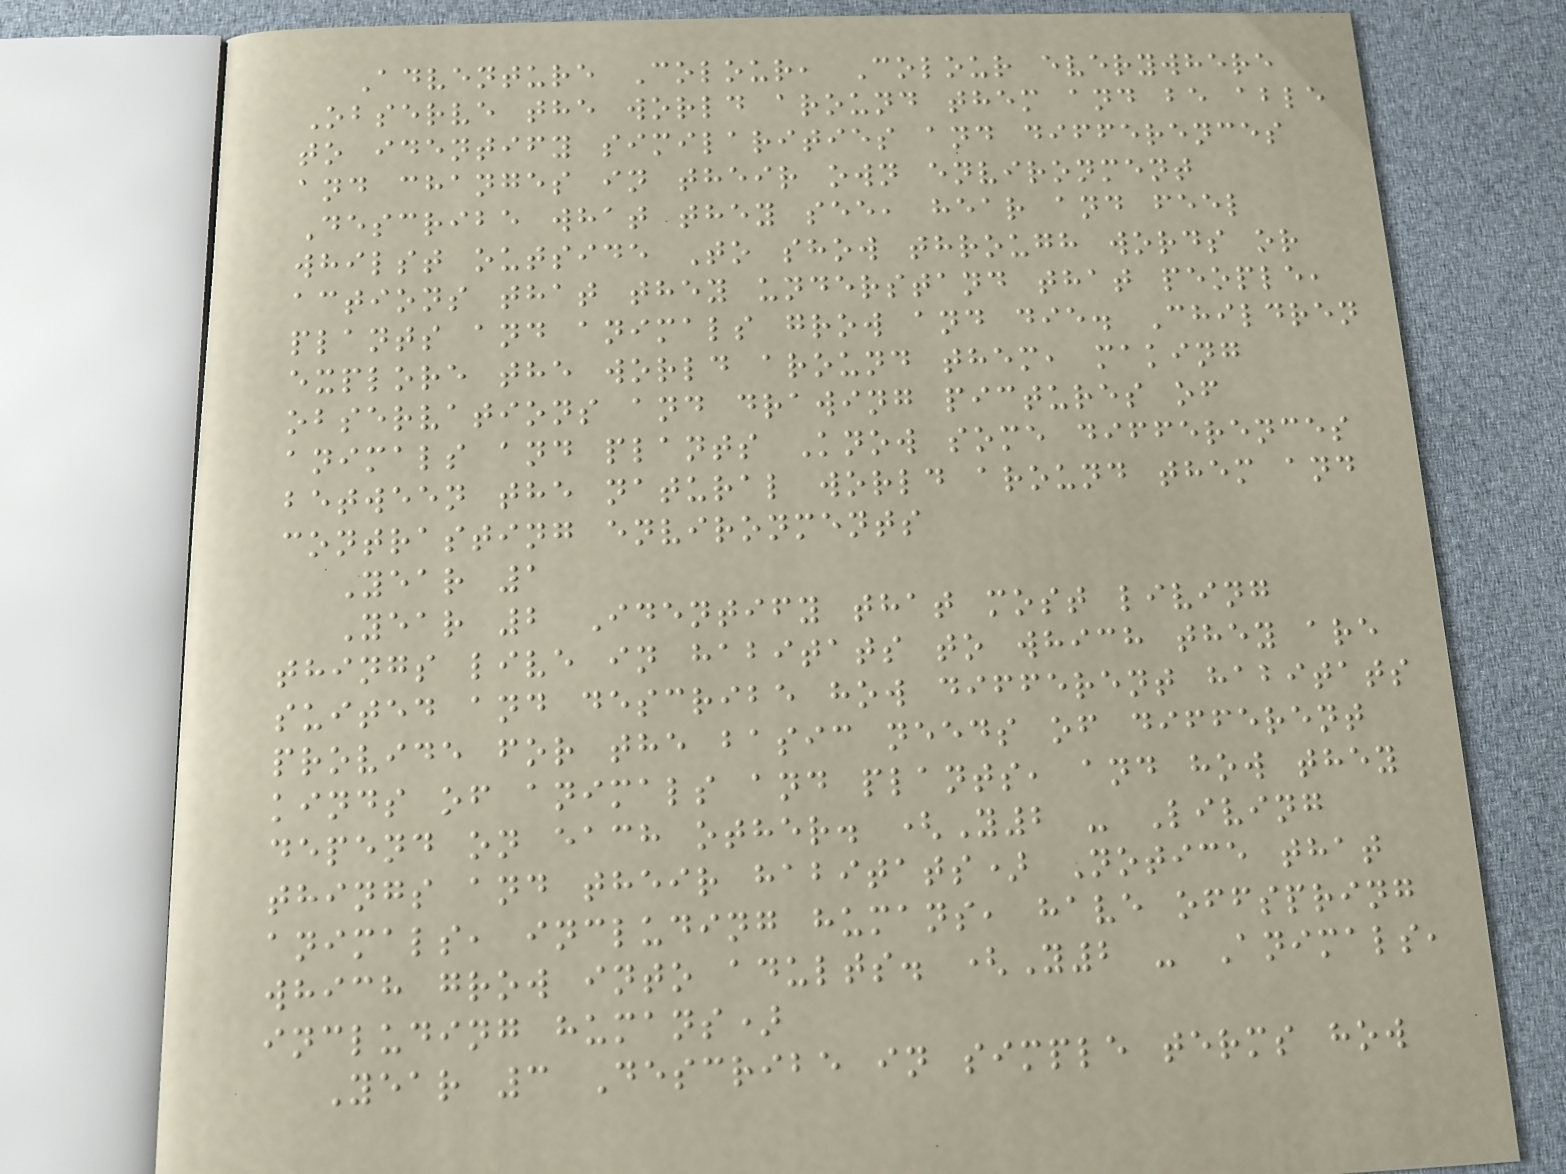Adventure Colour, Colour everywhere
Observe the world around them and be able
to identify similarities and differences
and changes in their own environment
Describe what they see, hear and feel
whilst outside To show through words or
actions that they understand that people,
plants and animals grow and die. Children
explore the world around them, making
observations and drawing pictures of
animals and plants Know some differences
between the natural world around them and
contrasting environments
Year 1
Year 2 Identify that most living
things live in habitats to which they are
suited and describe how different habitats
provide for the basic needs of different
kinds of animals and plants, and how they
depend on each other. (Y2 - Living
things and their habitats) Notice that
animals, including humans, have offspring
which grow into adults. (Y2 - Animals,
including humans)
Year 3 Describe in simple terms how
